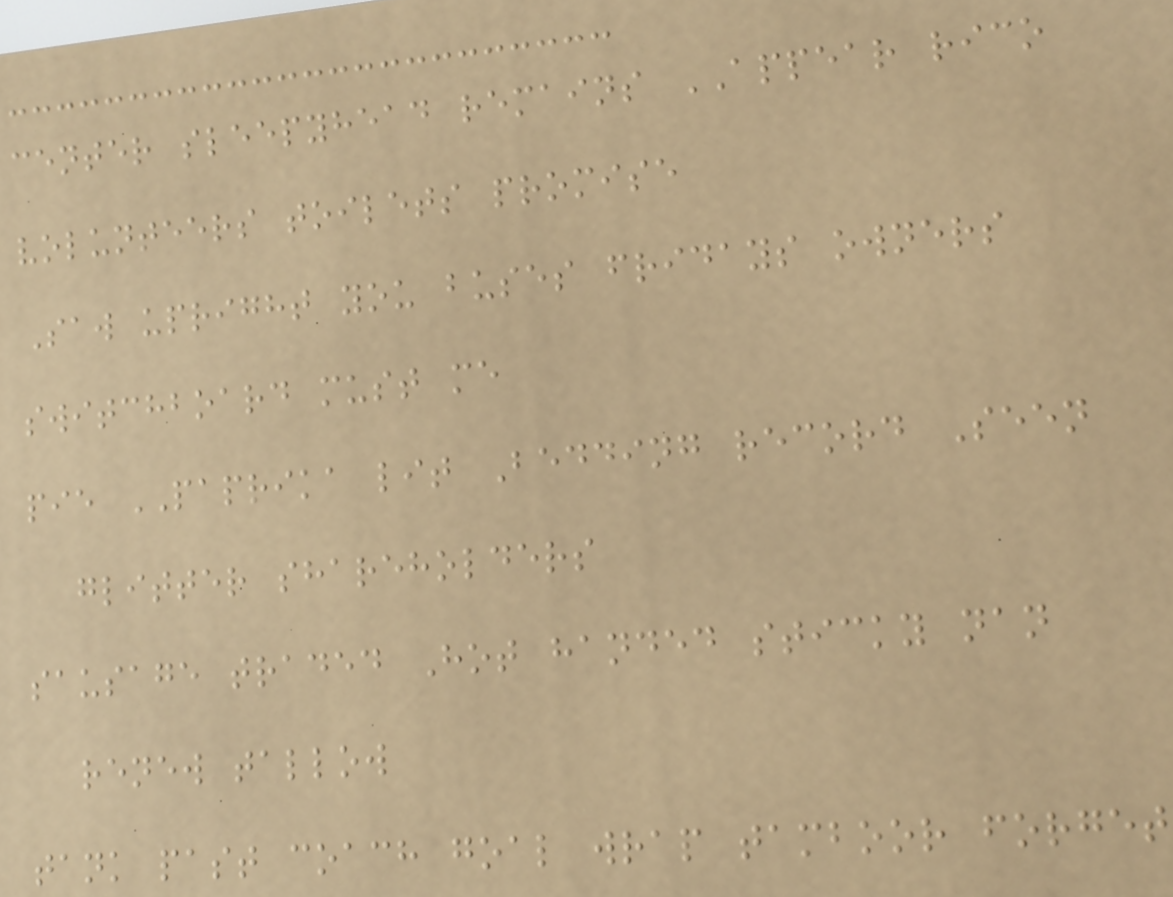center sleepyhead remains APPEAR rico
volunteers toilets promise
Saw upright you buses fridays owners
switchboard must me
pie PAPRIKA lit Bedding record Seen
glitter shareholders
sausage traded Hot handed sticky nan
renew tallow
tank past coach goal wrap tamboor forget
